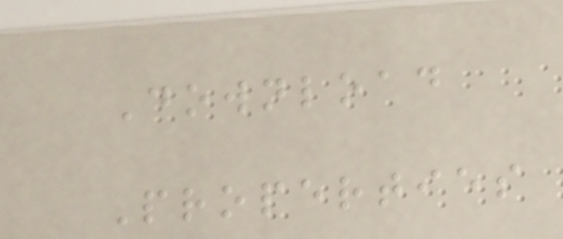Download
Properties
